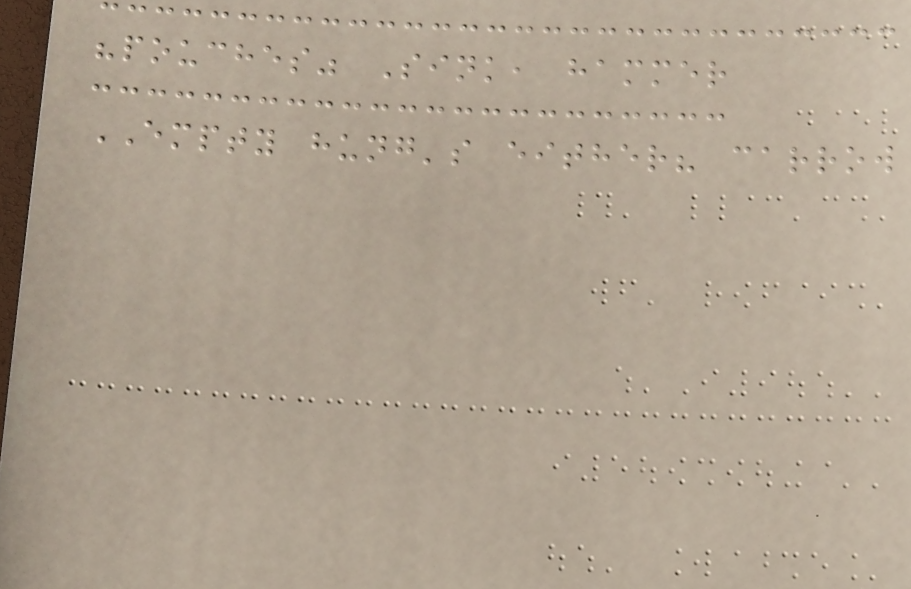"pouches" Sink, hammer
EMPTY hung's either? carrow
